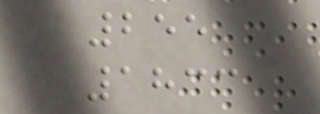255
1833
